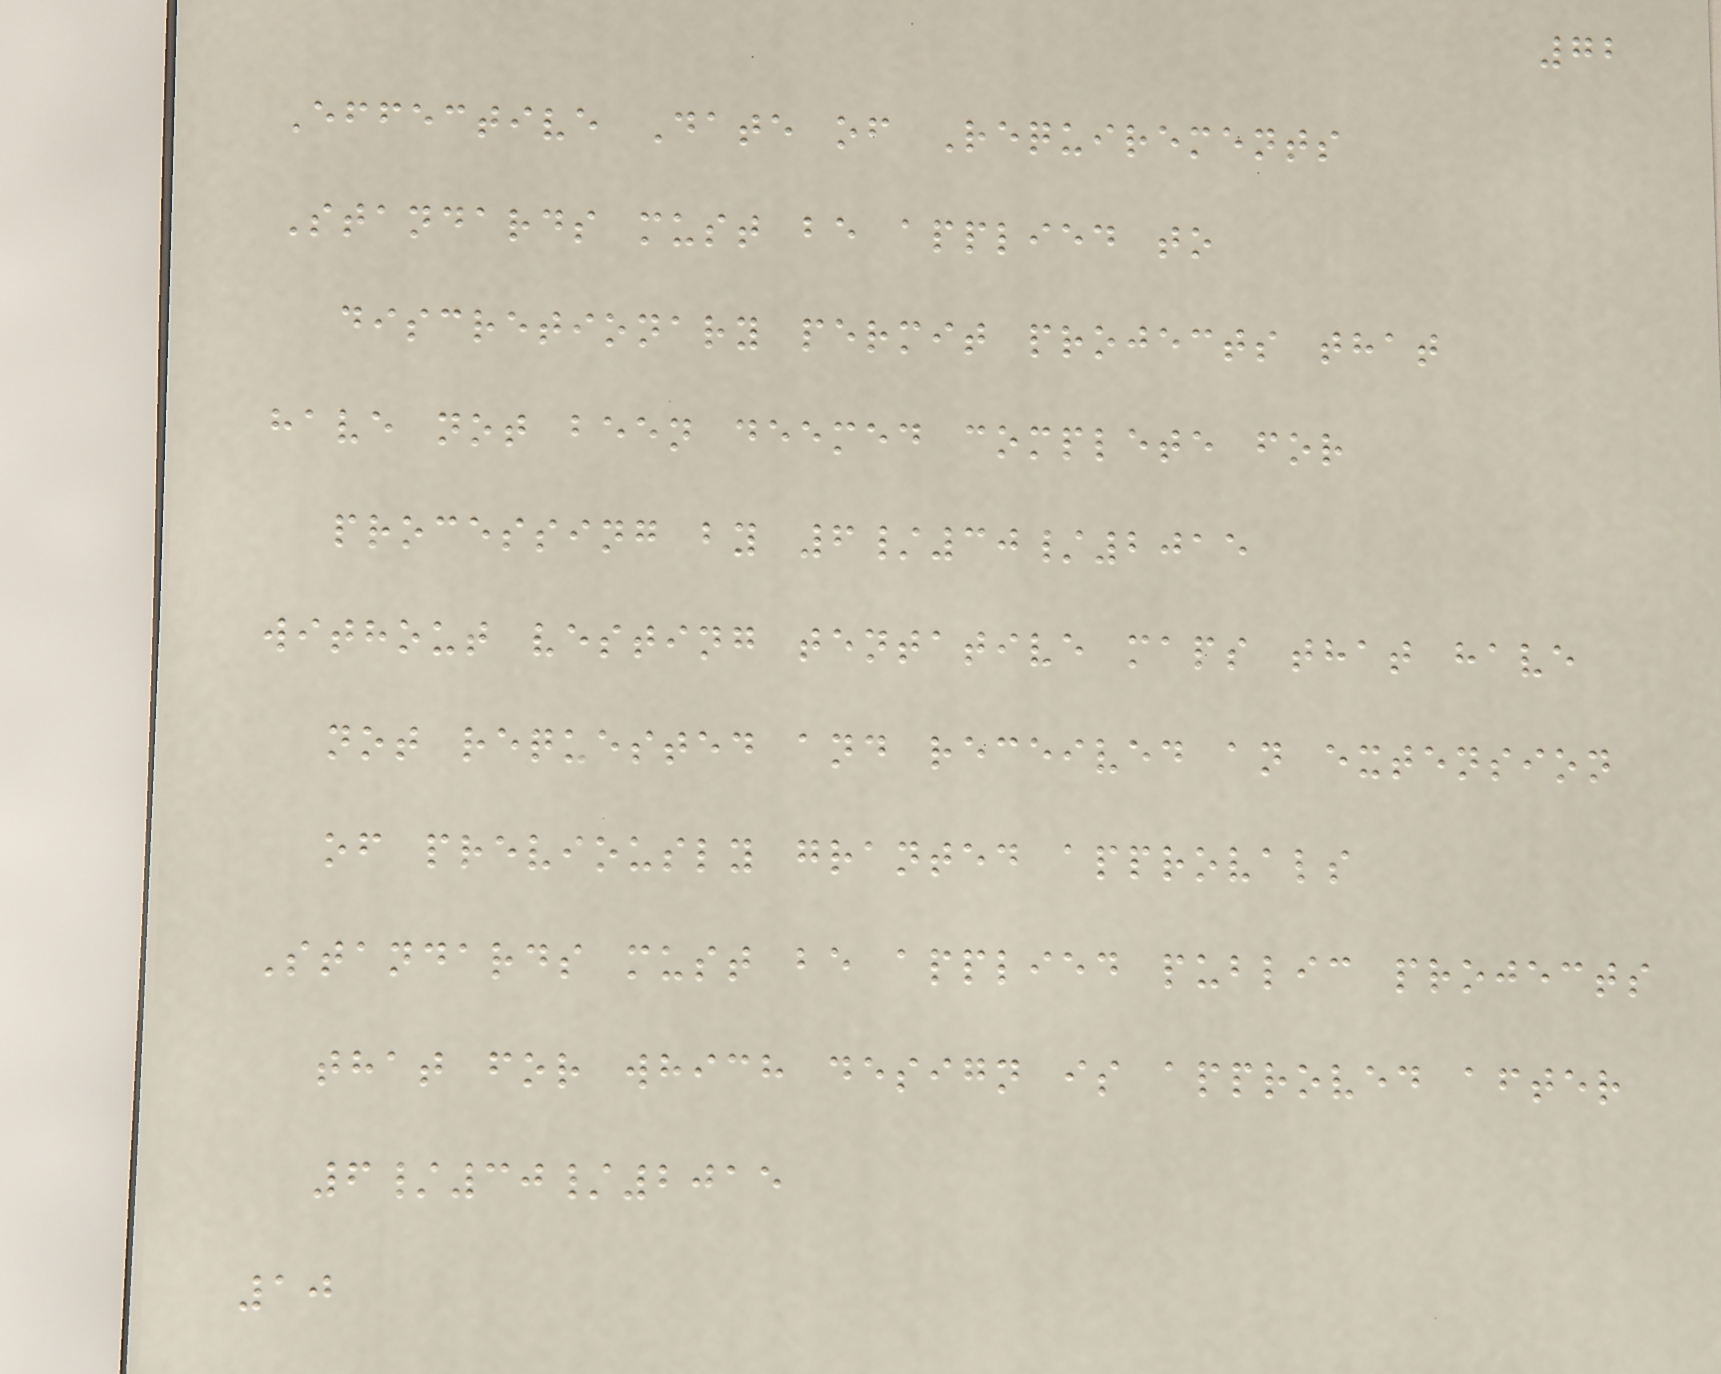72
Effective Date of Requirements
Standards must be applied to
discretionary permit projects that
have not been deemed complete for
processing by 6/30/2015
without vesting tentative maps that have
not requested and received an extension
of previously granted approvals
Standards must be applied public projects
that for which design is approved after
6/30/2015
10
